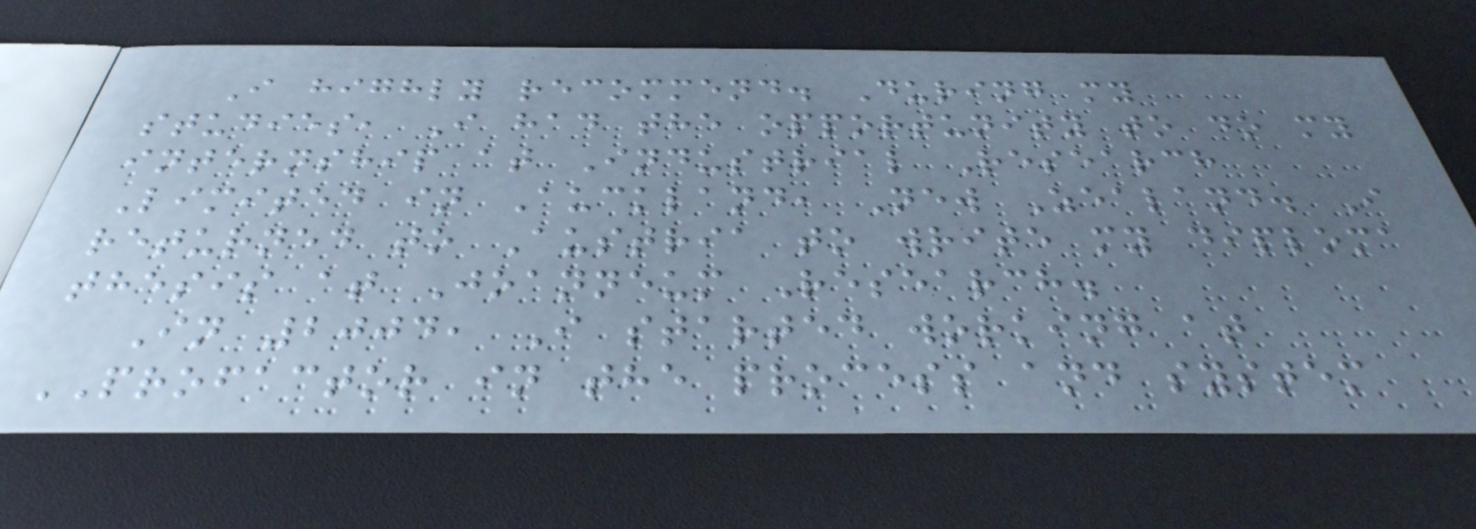I highly recommend. During my
studies, I had the opportunity to do my
internship at Industrial Research
Limited in Auckland, New Zealand. I
returned to Austria to write my diploma
thesis at Joanneum Research.
In 2004, I started working at
PROFACTOR in the process and system
